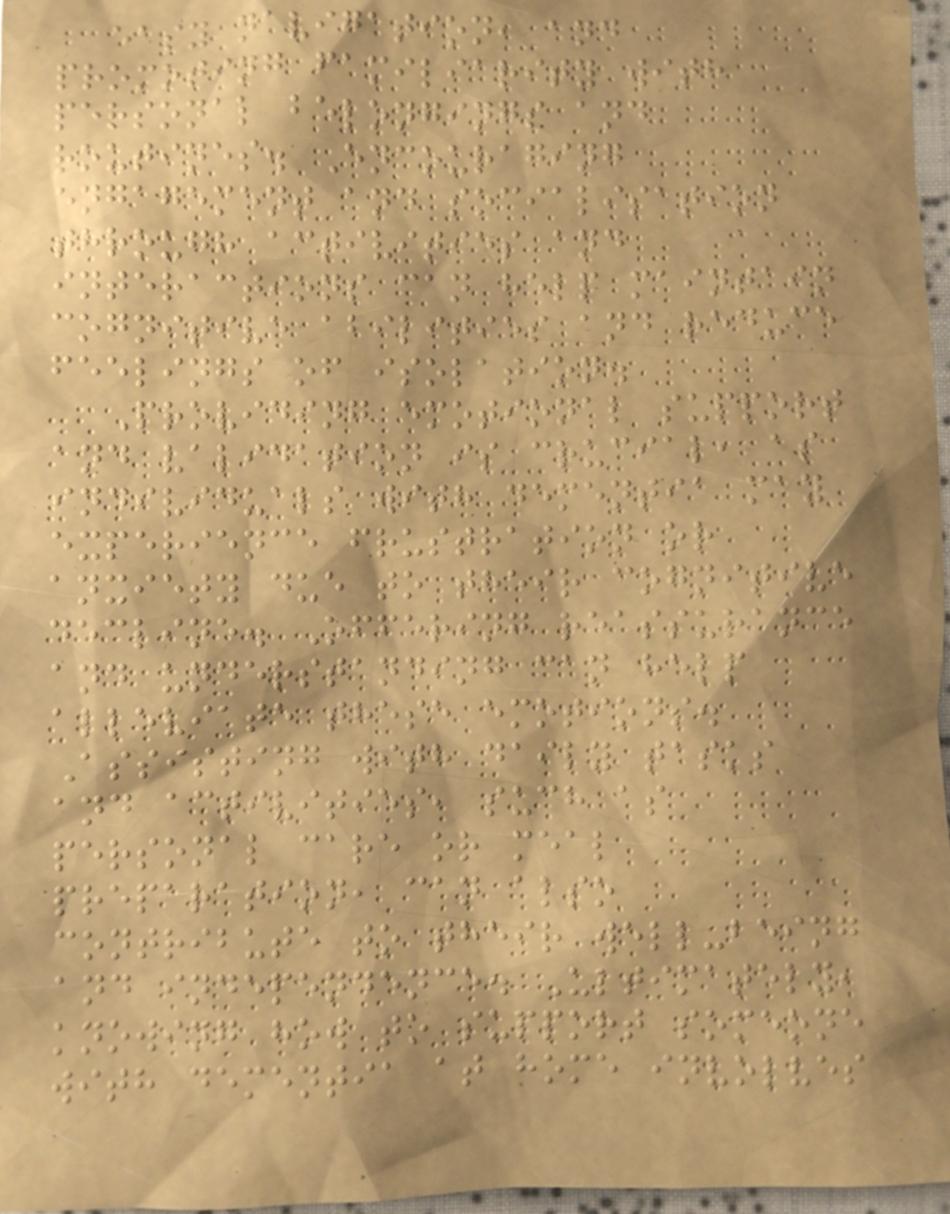easy navigation, and
promoting familiarity with
personal belongings and
routines. Encouraging
engagement and socialisation
through activities and
interactions can help maintain
cognitive abilities and reduce
feelings of isolation.
Providing emotional support
and validation is crucial, as
individuals with dementia may
experience frustration or
anxiety due to their cognitive
decline. Offering reassurance
and understanding can help
alleviate these emotions.
Assisting with daily tasks
and activities, such as
personal care or meal
preparation, can also
contribute to their well-being
and independence. Ultimately,
knowing how to support someone
with dementia at home involves
